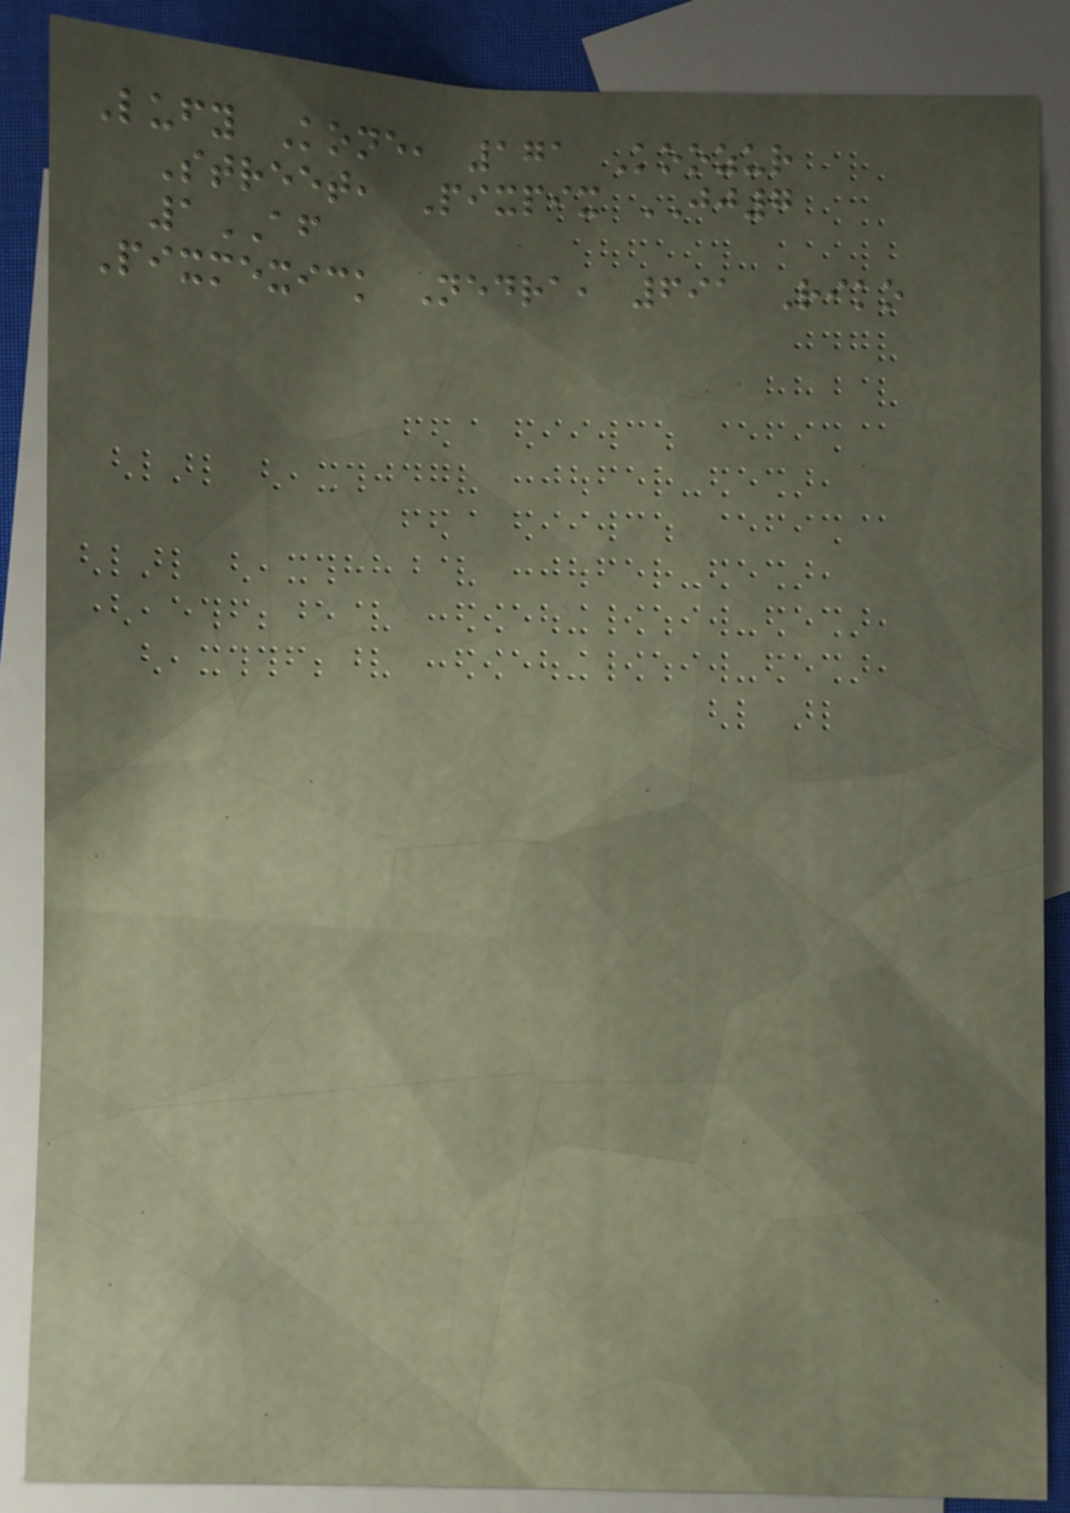Lufy Kone, 171 Koozur
Street, Pixpix JJ7
1AF
Pixmexick Nedra, 691 Riko
